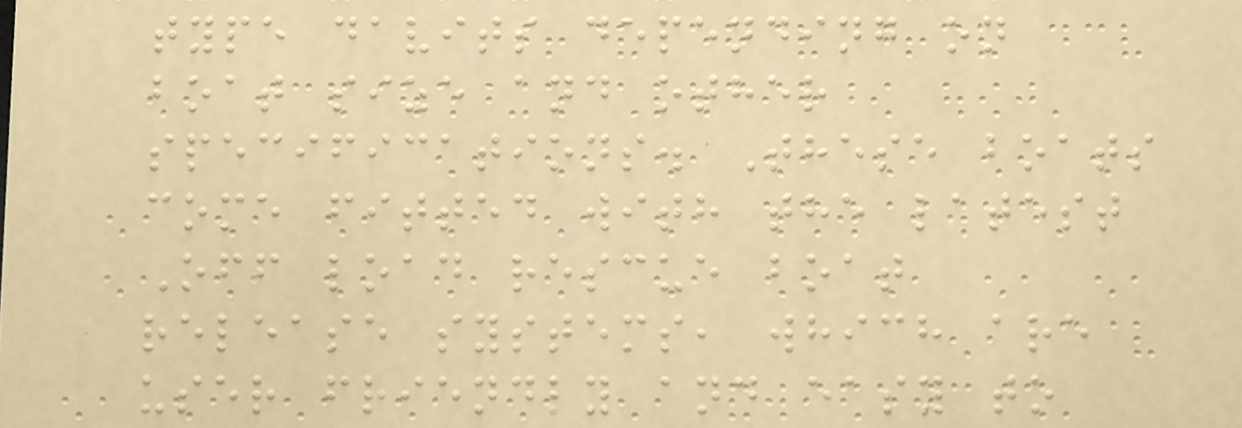type davits depending on
boat size and other
specifications. These boats
come fitted with the latest
Off load rescue boat
release systems, which are
user friendly and easy to
